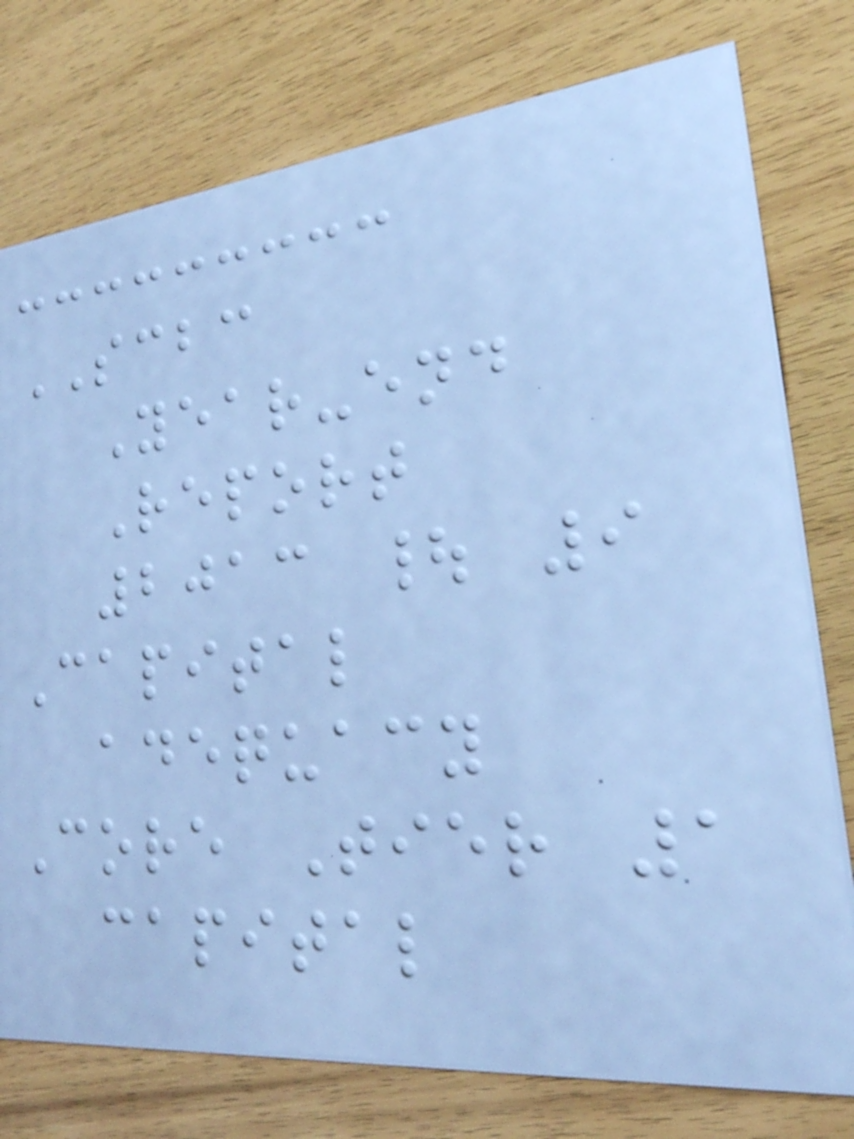SCBC
Year-end
Report
2013 | 9
Capital
adequacy
Core Tier 1
capital
